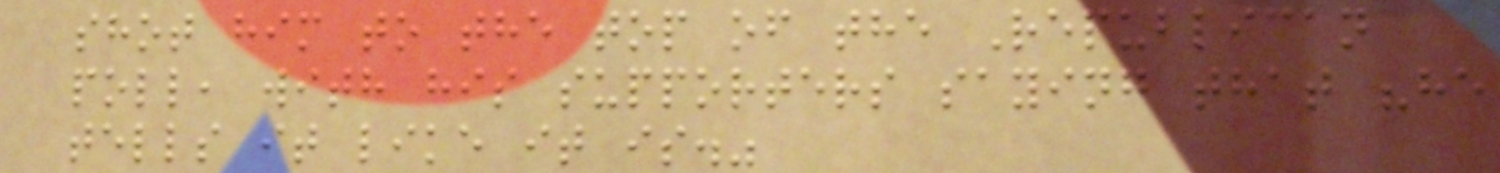shot him to the top of the Republican
poll, with his supporters saying that "he
tells it like it is."
